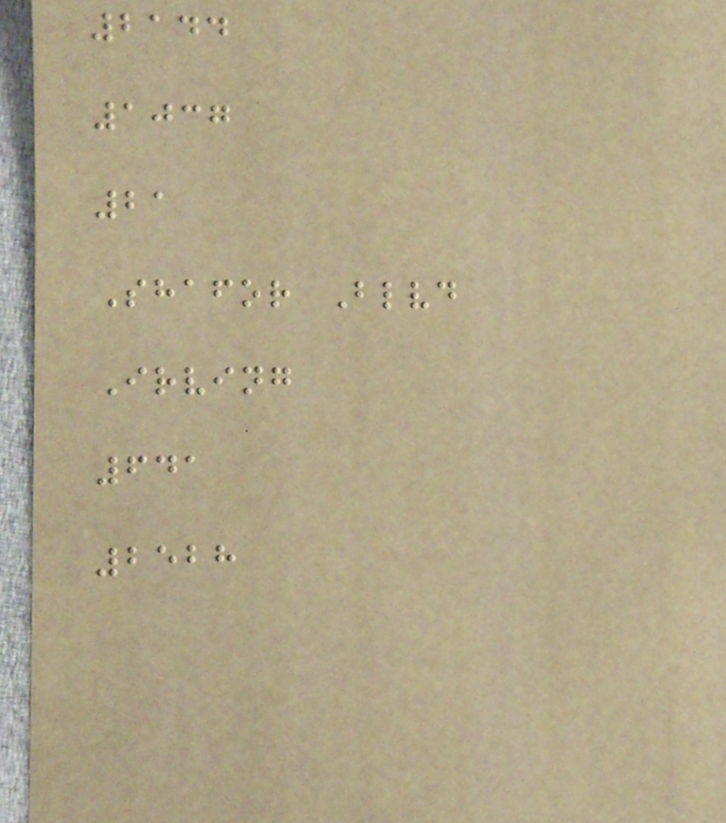2144
1037
21
Shafor Blvd
Irving
641
2528
